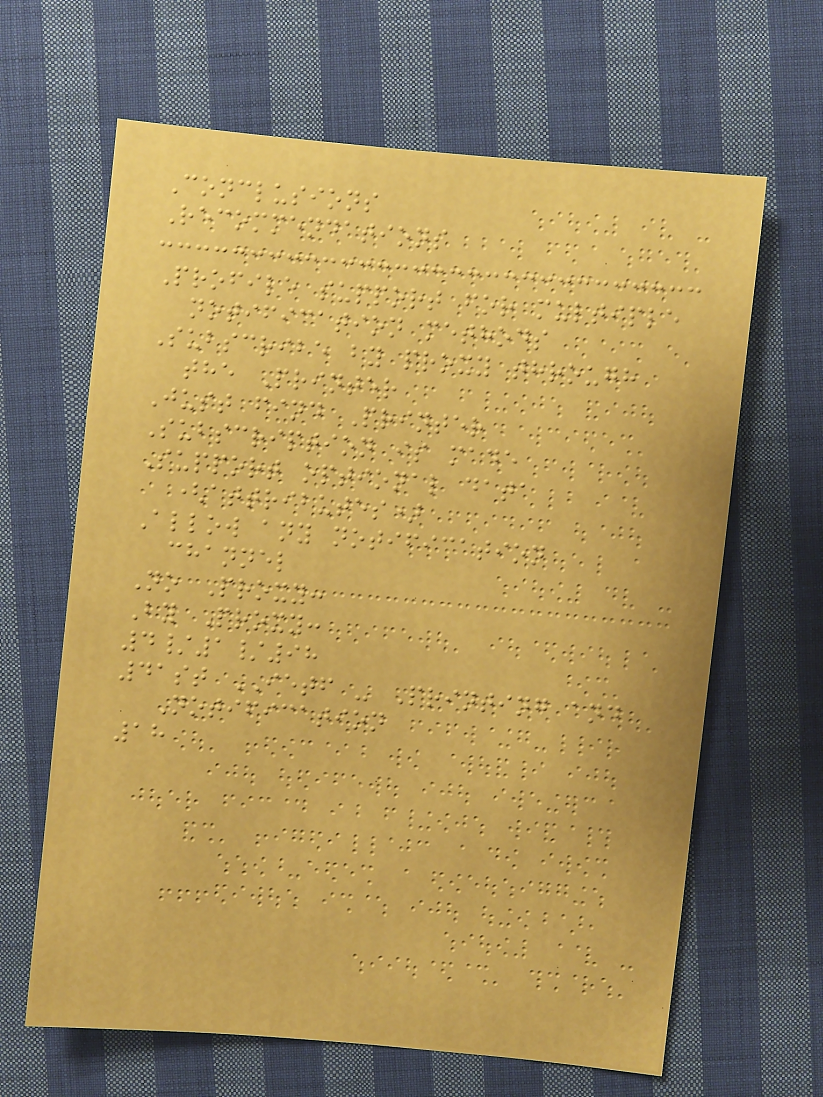Conclusions
Recommendations
Profile support for multiple
notification methods
Subscribe by proxy through
the Printer
Just find Printer
Subscription is made
Support optional data
(attributes)
Allow any notification
channel
No Proxy:
By Proxy:
4/1/98
41st IETF - Printing and
Notification
18
